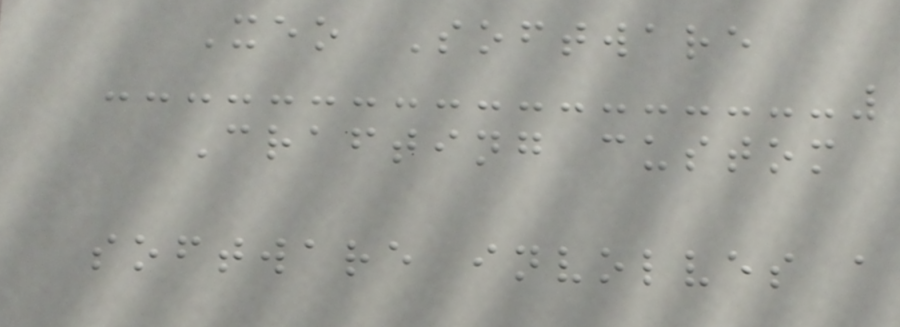Xeo Software
Crafting custom
software involves a
